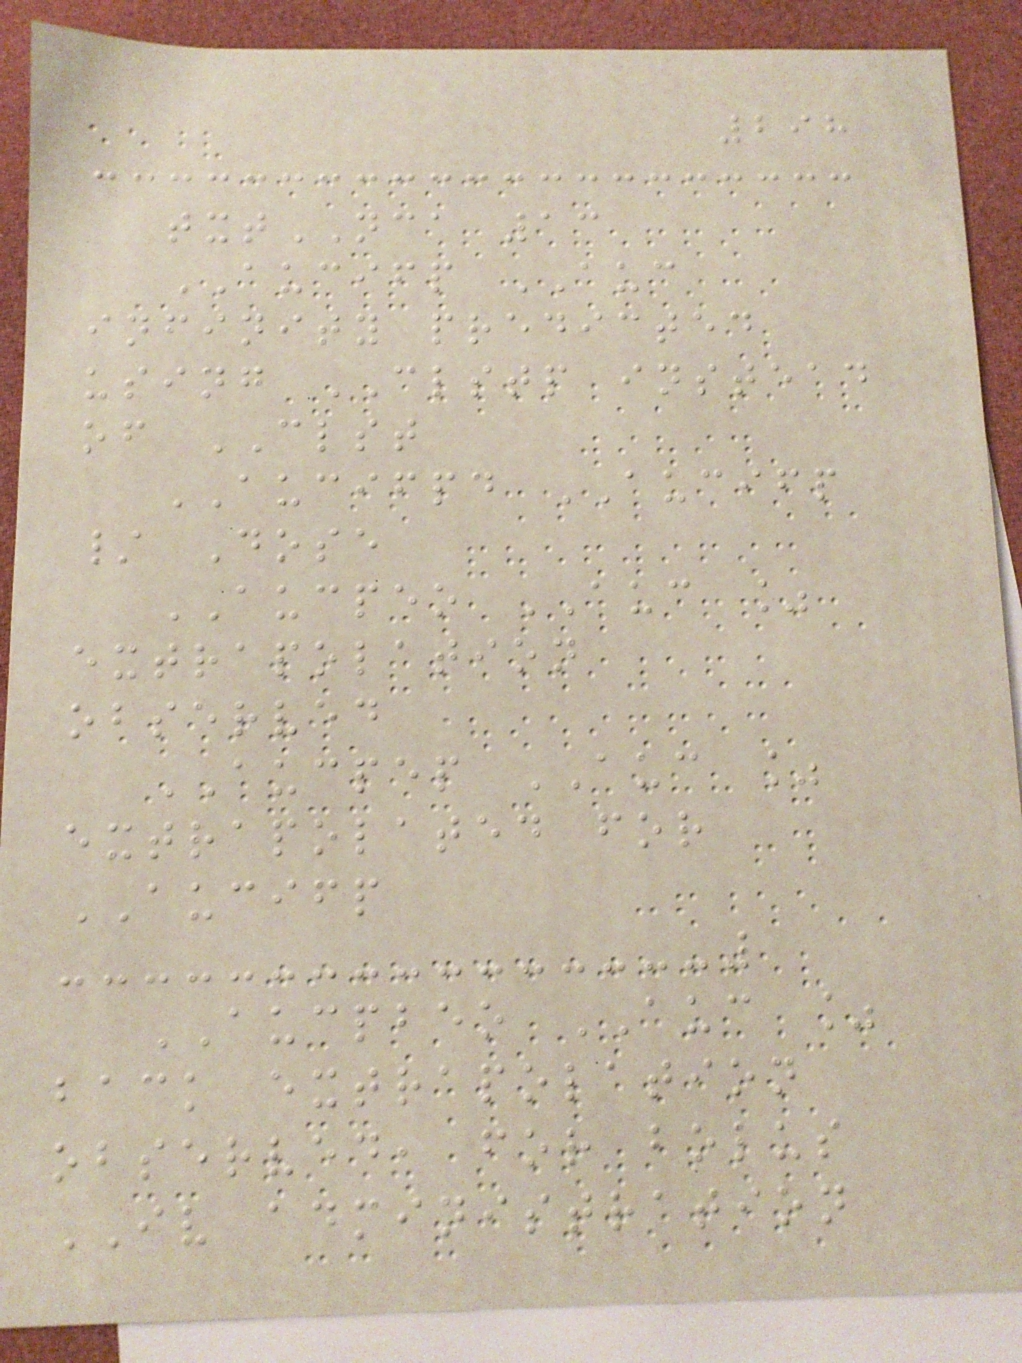298
txtNCA 13
AUCIFP AUC
infinity predicted
using CLSTP instead
of CLST
AUCIFPD AUCIFP
/ Dose
AUCPEO AUC %
extrapolation
observed
AUCPEP AUC %
extrapolated for
AUCIFP
AUCPBEO AUC %
back extrapolation
observed, for bolus
IV administration
